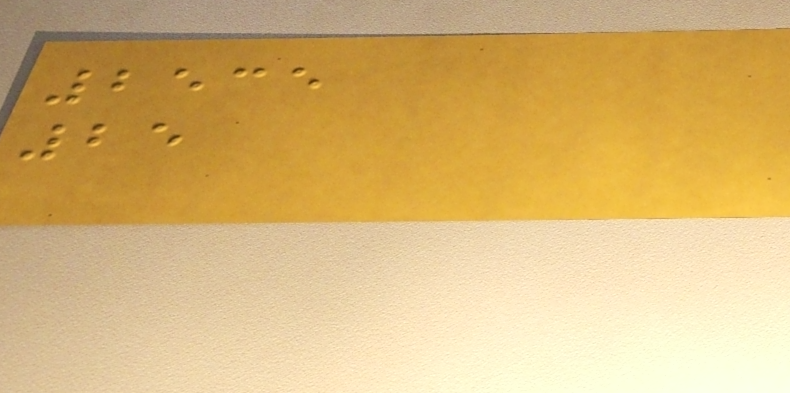2535
25
